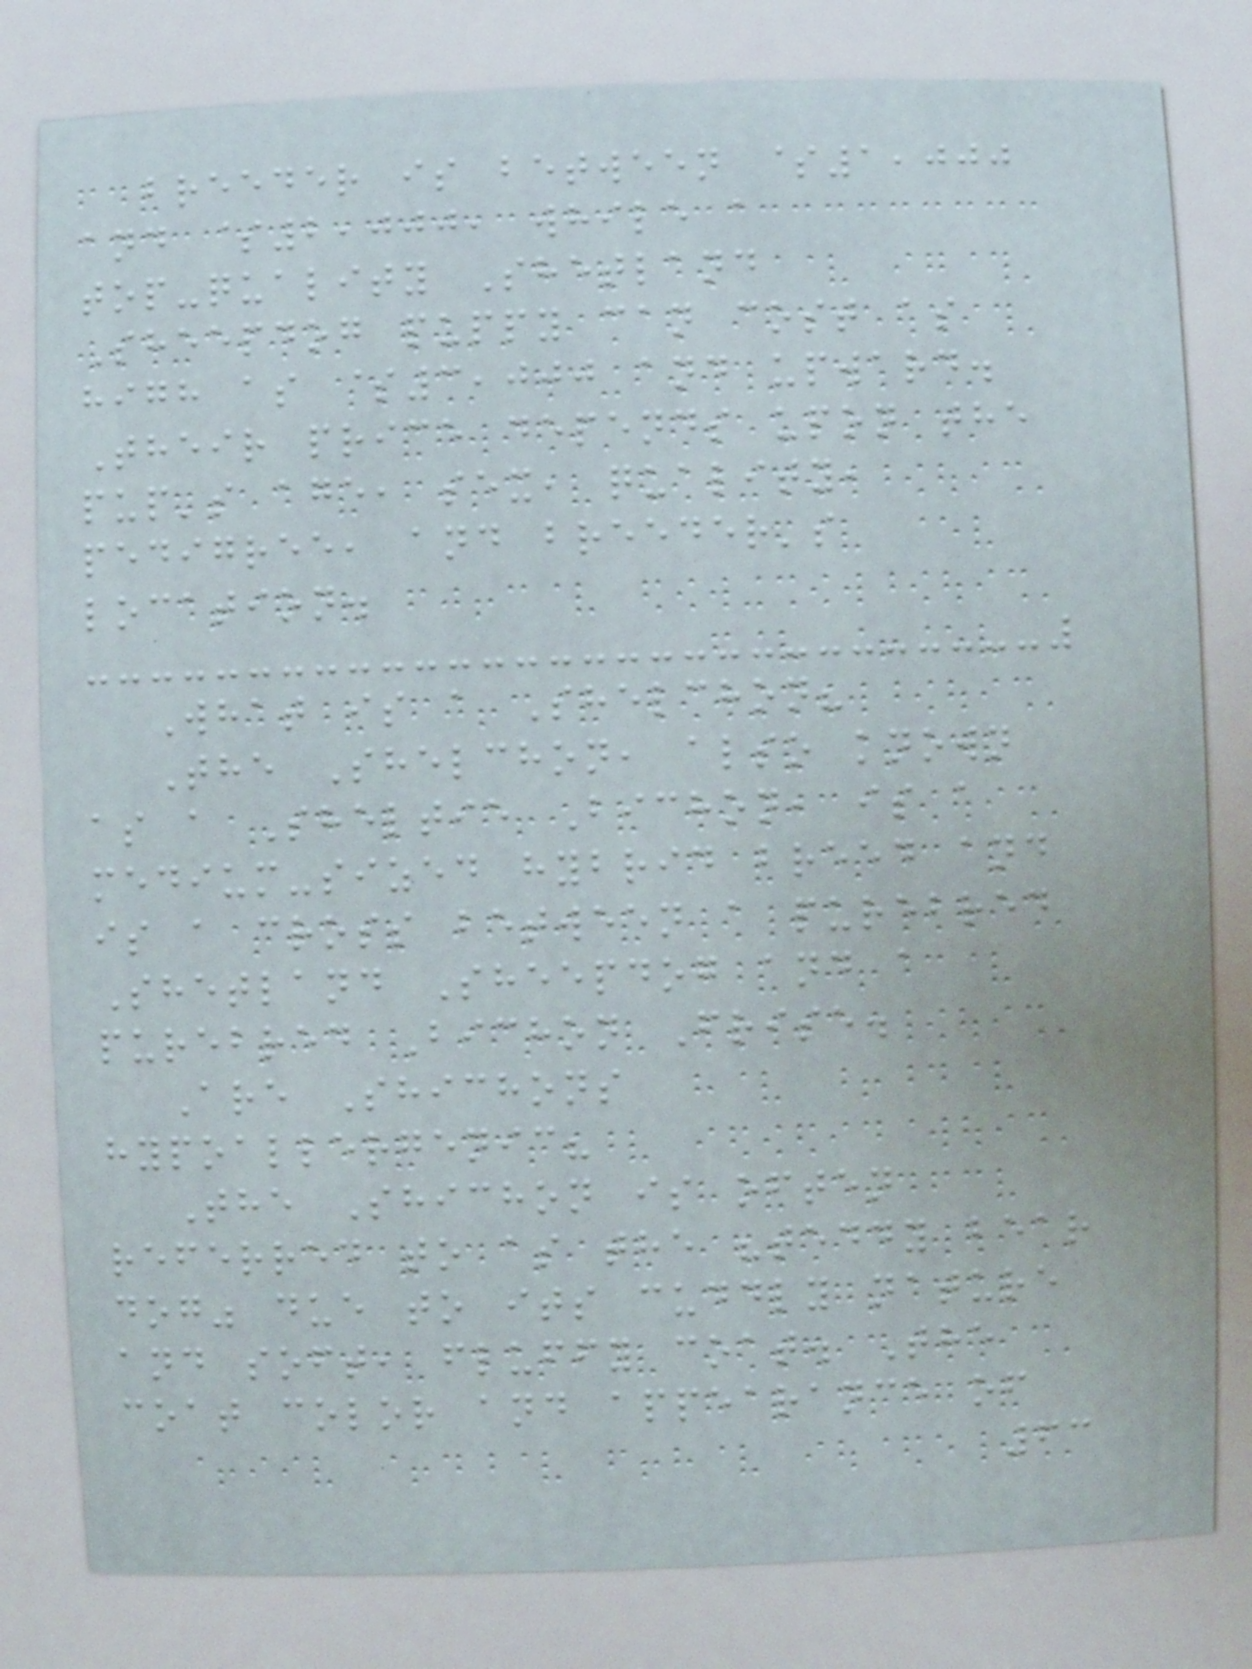breeder is between $1,000
and $2,000, while a
top-quality Shetland
Sheepdog puppy can cost as
high as $3,000 and upward.
Their price depends upon the
pup's age, sex, quality,
pedigree, and breeder's
location.
What is a Shelchon?
The Shelchon, also known
as a Sheltie Bichon, is a
medium-sized hybrid breed and
is a cross between a purebred
Shetland Sheepdog and a
purebred Bichon Frise.
Are Shichons
hypoallergenic?
The Shichon is often
referred to as the "teddy bear
dog" due to its cuddly nature
and soft, fluffy coat. The
coat color and appearance of
63
